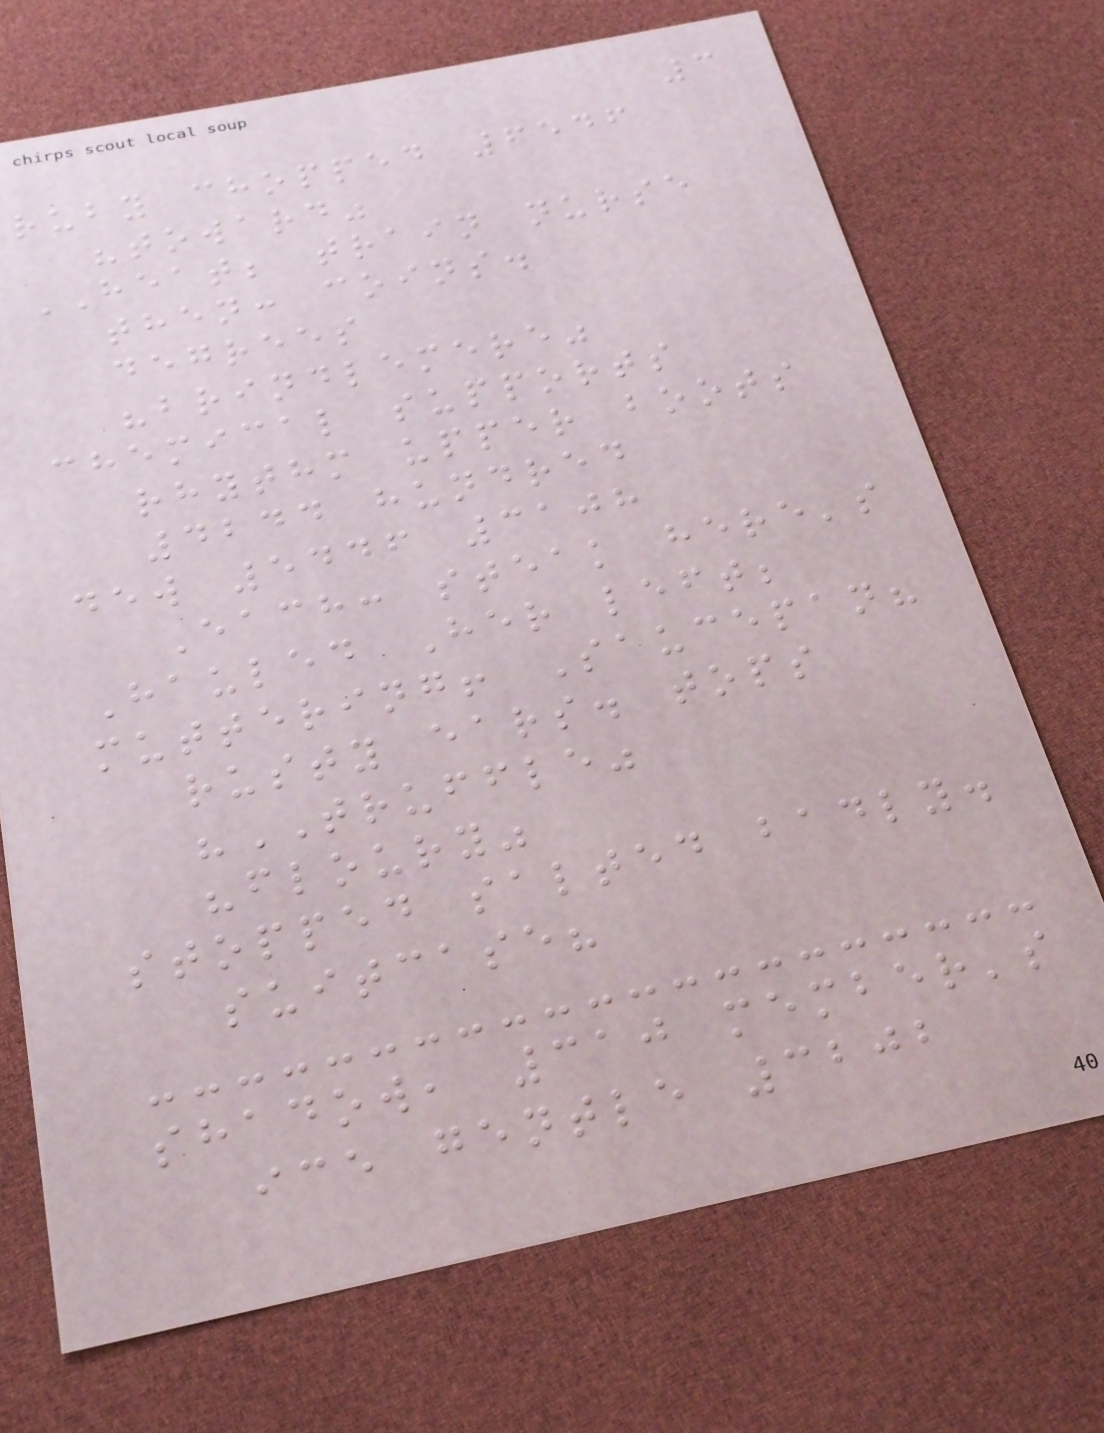3
ruby chopped 6546
"toward"
HEAT; train nurse
then: coins.
degrees
"brindlemere"
chemical supports
rhythm upper boots
4244 hundred
dew 5446 3108
Each: steak here's
Hauled Her left;
muttering! Saucepan?
rusty ears. tops
"TRUFFLE"
"floury"
stopped salted badly.
suitcase?
shadow, 310 member's
ice gentle 3202
